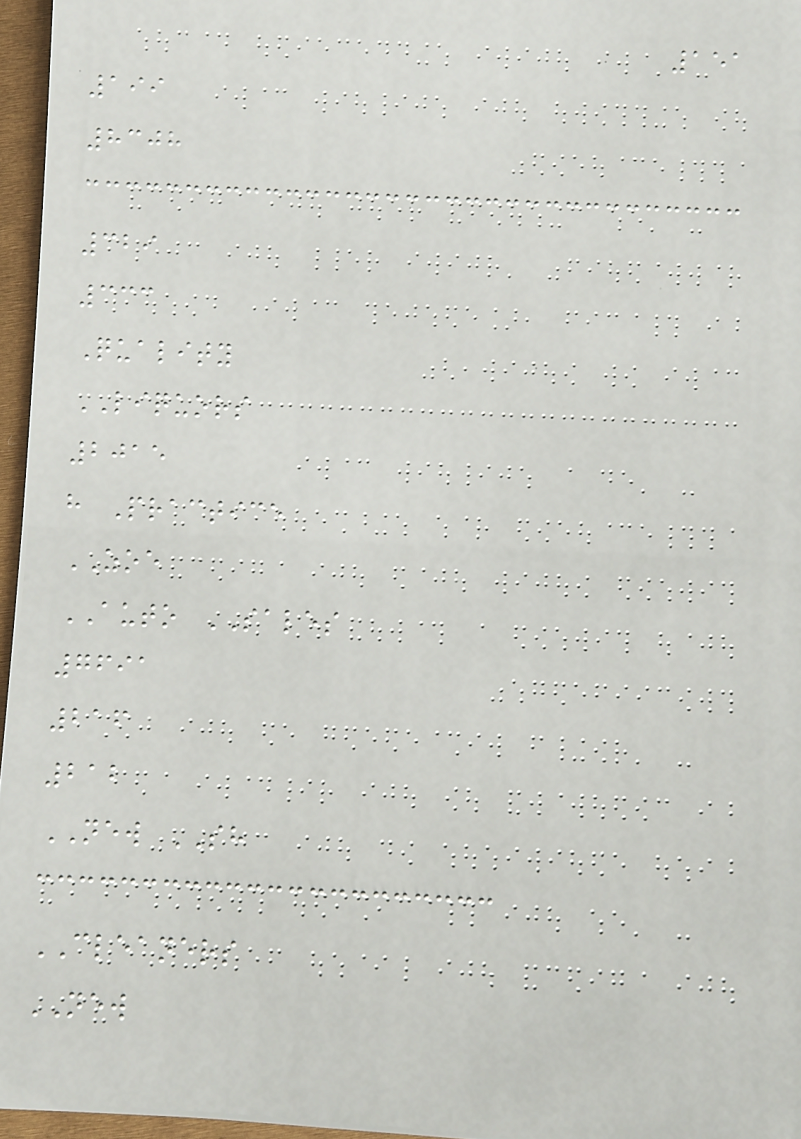151
199
8308
329
333
Quality
LIQUORS
2015
h Practice
ZOE
AUTO SALES
7691
216
212
NEW SH
CLEANERS
NEW
